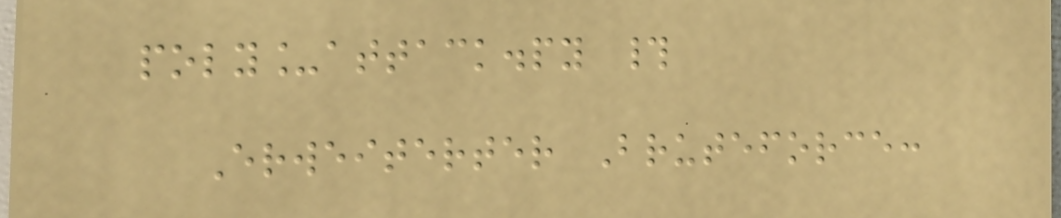poly_attack.py #
Erweiterter Bruteforce:
